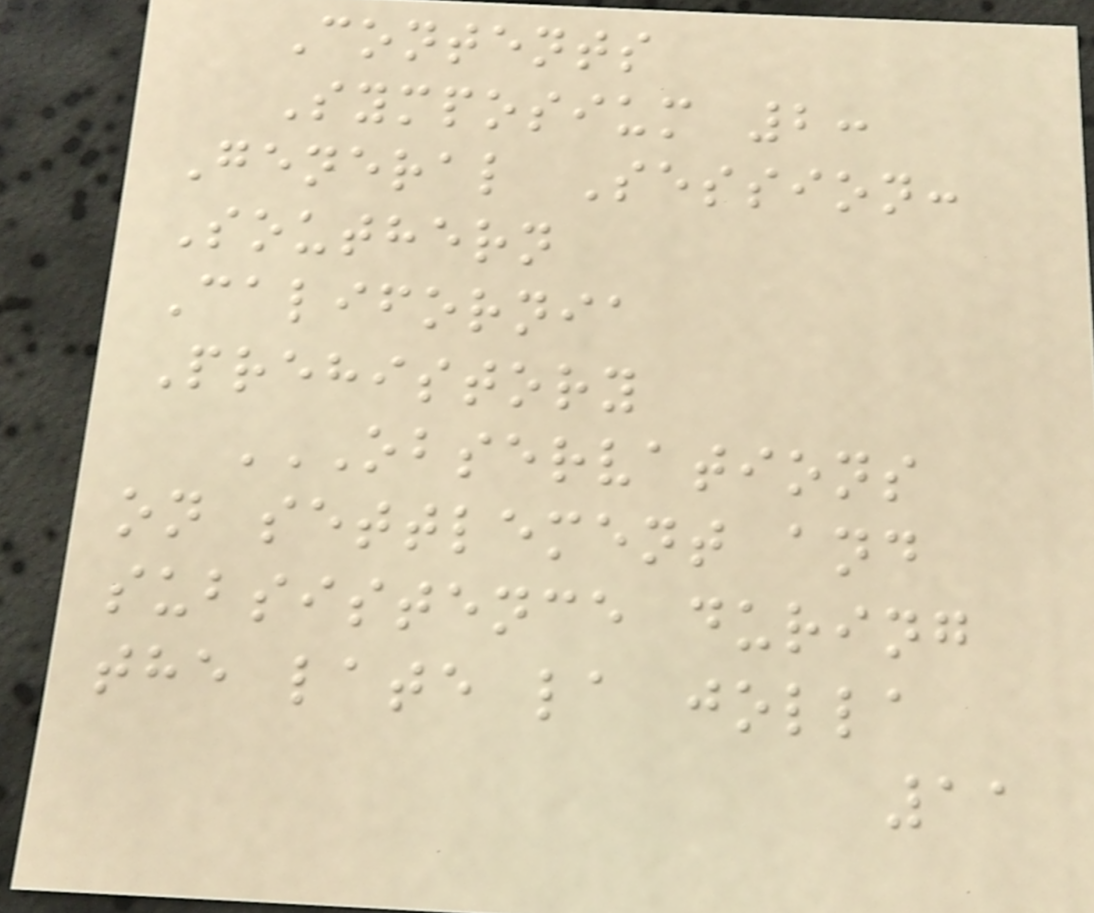Contents
Symposium 2:
General Session:
Southern
California
Prehistory
OBSERVATIONS
ON SETTLEMENT AND
SUBSISTENCE DURING
THE LATE LA JOLLA
11
